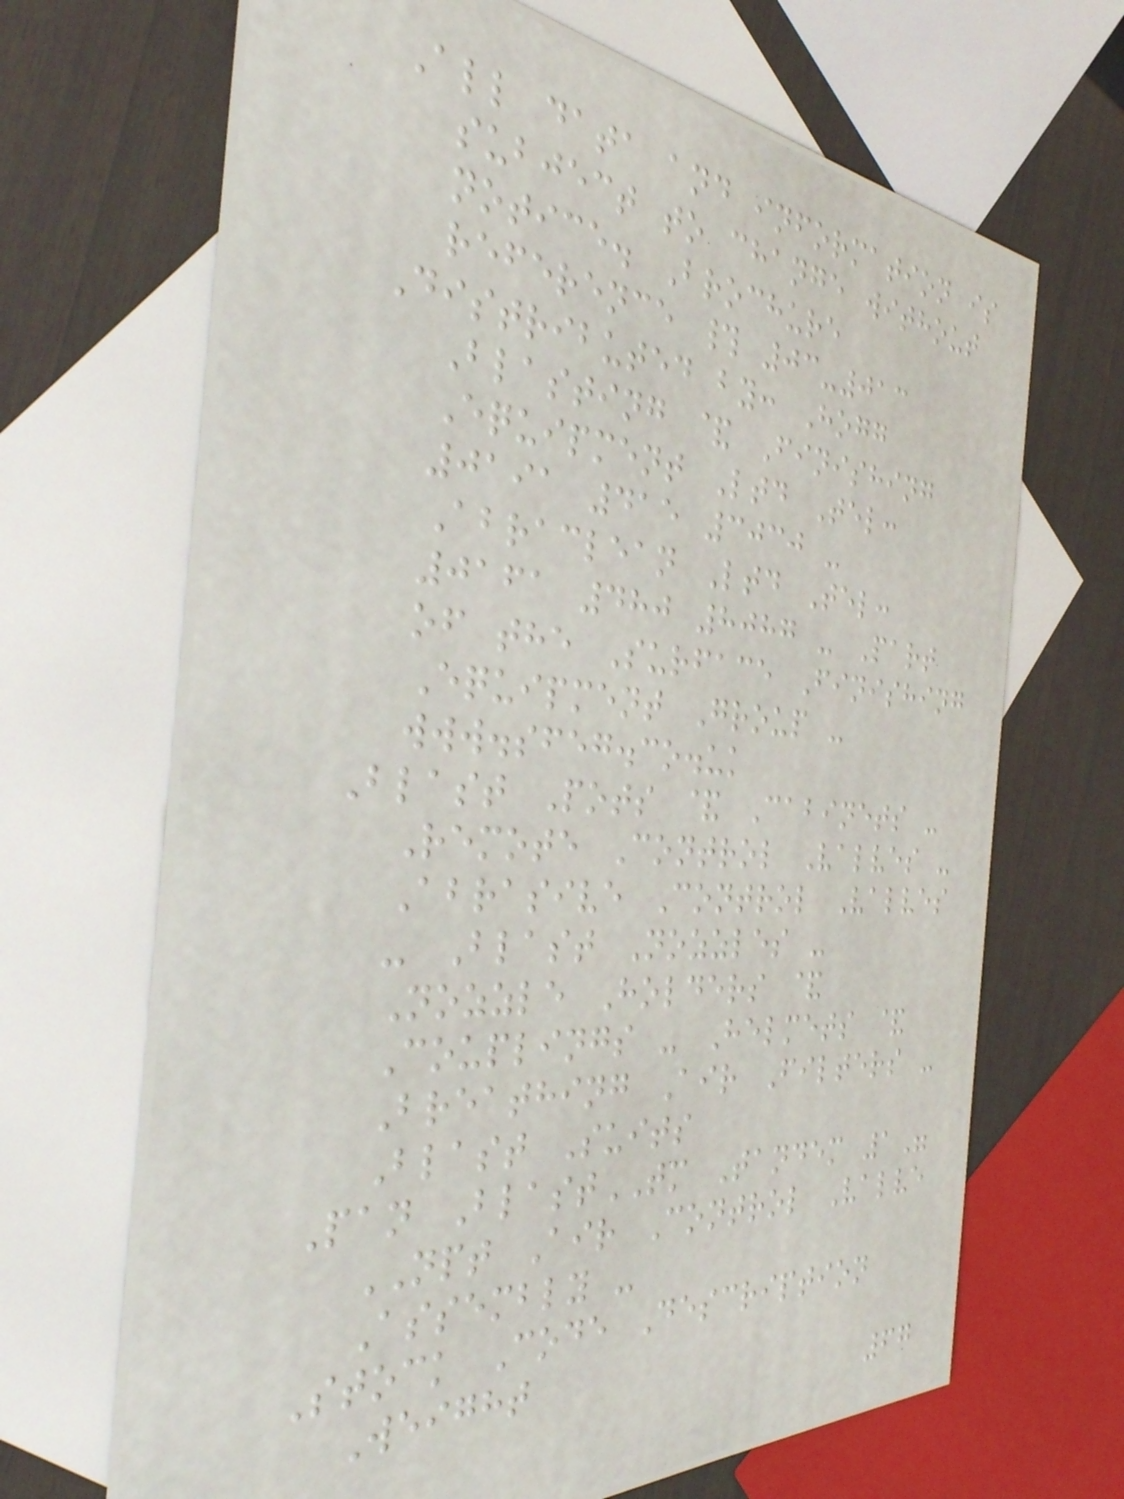All data and information is
subject to change without
notice. Brochure
reference # 03-013
Distributed by: Hogg
Blasting & Finishing
Equipment Ltd Tel:
0191 415 3030 -
Abraclean Ltd Tel:
0161 480 8087 - Part
of the Surface Finishing
Equipment Group -
www.sfeg.co.uk
Blast Pots & Cabinets -
Remote Control Valves -
Abrasive Control Valves
- Blast Nozzles -
Nozzle Holders &
Couplings - Helmets &
Breathing Air Filters -
Blast Suits
Pan BlastTM Tandem 1"
NPT Air Control Valve
Assembly -
Stock Code Description
Weight
67
